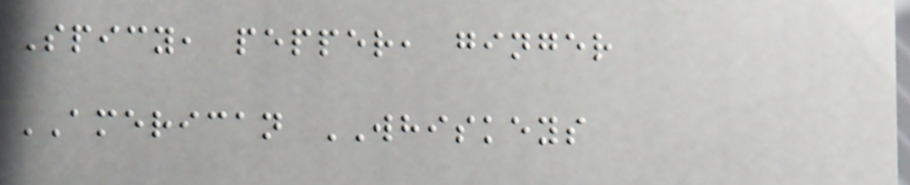Spicy, pepper, ginger
AMERICAN WHISKEYS
